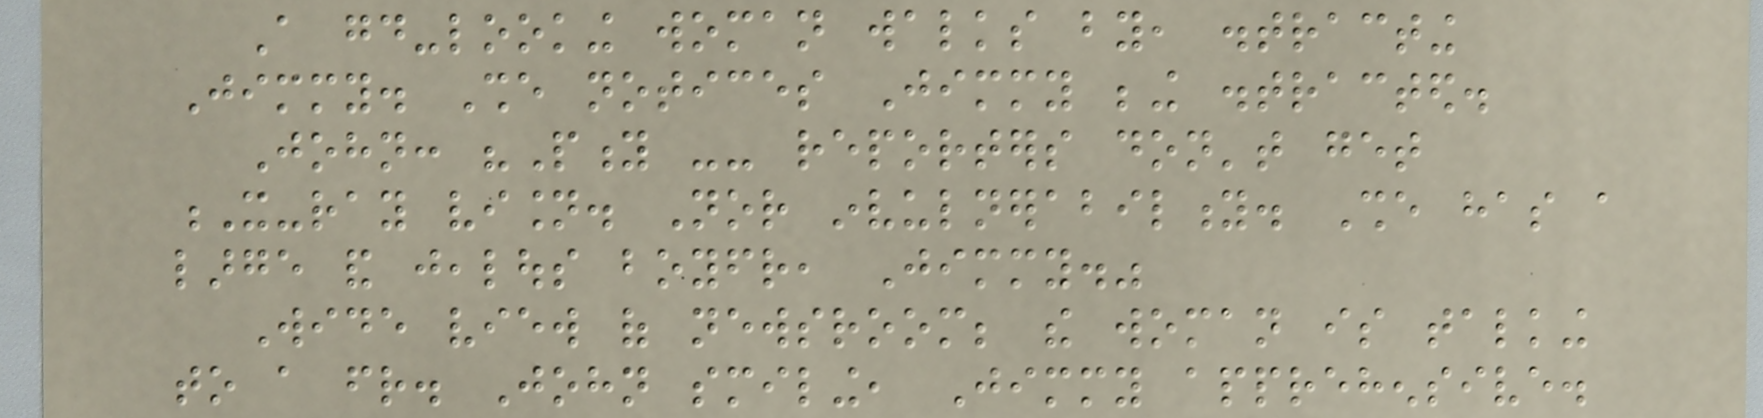A good-looking woman walks by, distracting
Jimmy. She notices Jimmy being distracted.
John: "Pity -- reporters don't get
X-ray vision. Nor invulnerability. She has a
large and jealous boyfriend, Jimmy."
Wide view of newsroom; the woman is talking
to a friend. John smiling, Jimmy apprehensive.
